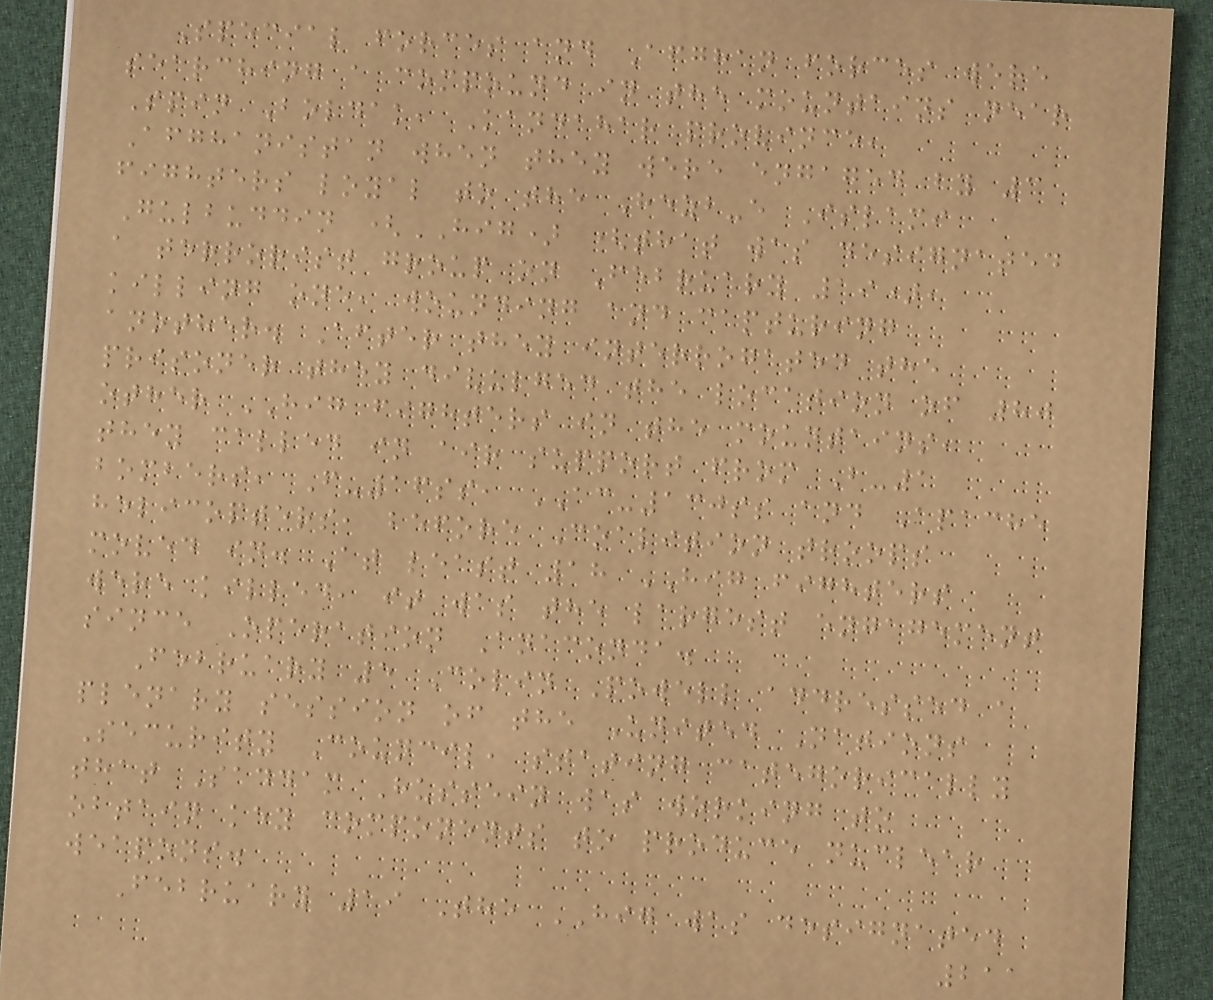Special forces and Afghan forces were
searching a compound in the mountains near
Spin Boldak, Kandahar province,
Afghanistan when they were engaged by 3
fighters loyal to the Hezb-e Islami
Gulbuddin (HIG) (that was designated
a terrorist group on February 19),
killing one, wounding and capturing
another. After they interrogated the
prisoner they divulged the location of 80
other HIG fighters in the mountains,
they called in air support from B-1
bombers, F-16ss, AC-130ss and Apache
helicopters, before Coalition troops
moved in. At least 18 HIG fighters
were killed, it was the largest engagement
since Operation Anaconda.
February 5 Colin Powell addressed a
plenary session of the United Nations
Security Council, stating categorically
that Saddam Hussein was working to
obtain key components to produce nuclear
weapons.
February 19 The HIG was designated
211
